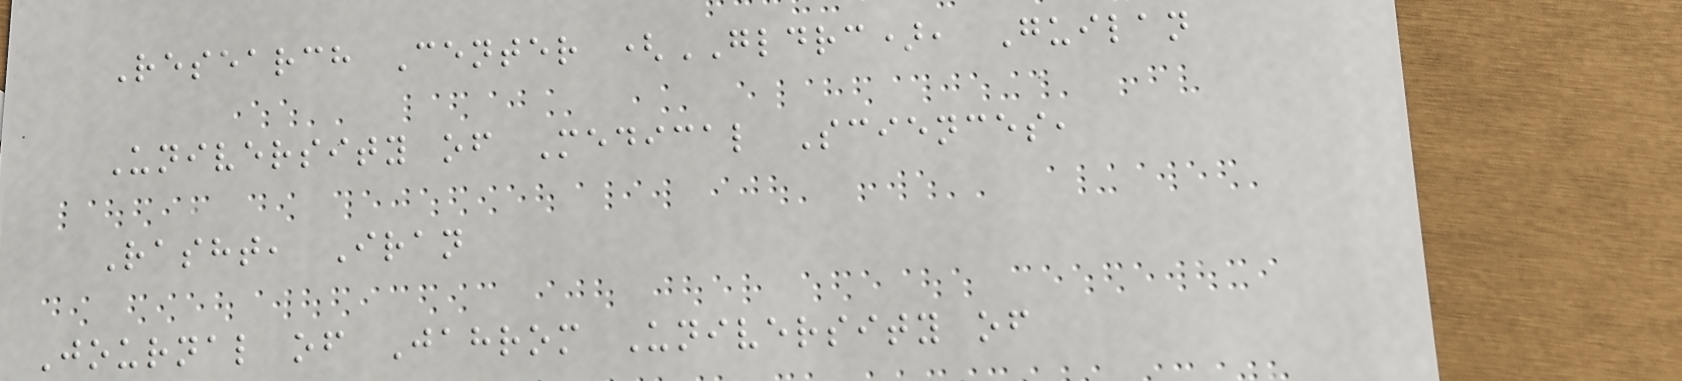Research Center (GLDRC), Guilan
University of Medical Sciences,
Rasht, Iran
Journal of Jahrom University of
